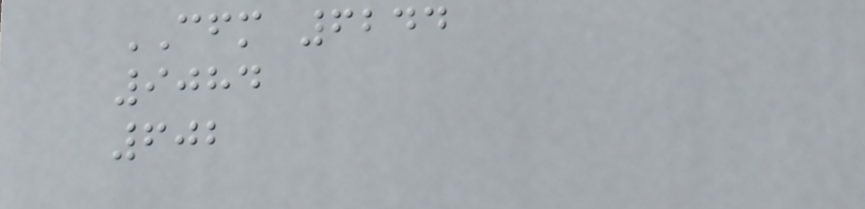CFM 6244
9084
602
